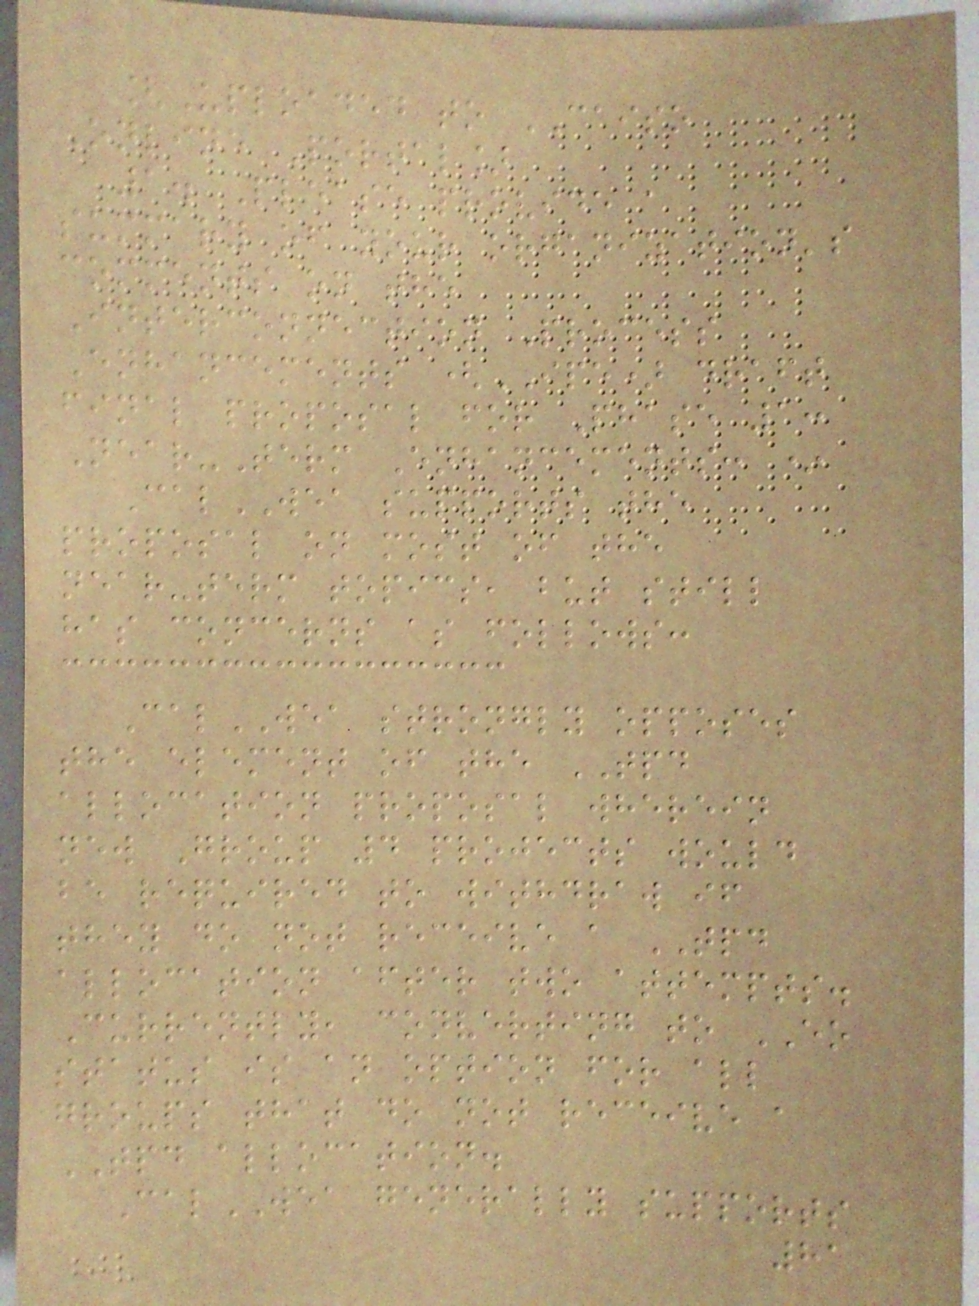[Uploaded to CAISO
Online Portal]
1. Please provide a
summary of your organization's
comments on the
Interconnection Process
Enhancements (IPE) draft
final proposal for Phase 1:
Near-Term Enhancements: *
CalWEA supports the
proposal on most of the
near-term topics, but still
has concerns as follows:
CalWEA strongly opposes
the element of the TPD
allocation proposal wherein
new Group 4 projects would
be required to withdraw if
they do not receive a TPD
allocation after two attempts.
Currently, converting to EO
status is an option for all
groups that do not receive a
TPD allocation.
CalWEA generally supports
81
